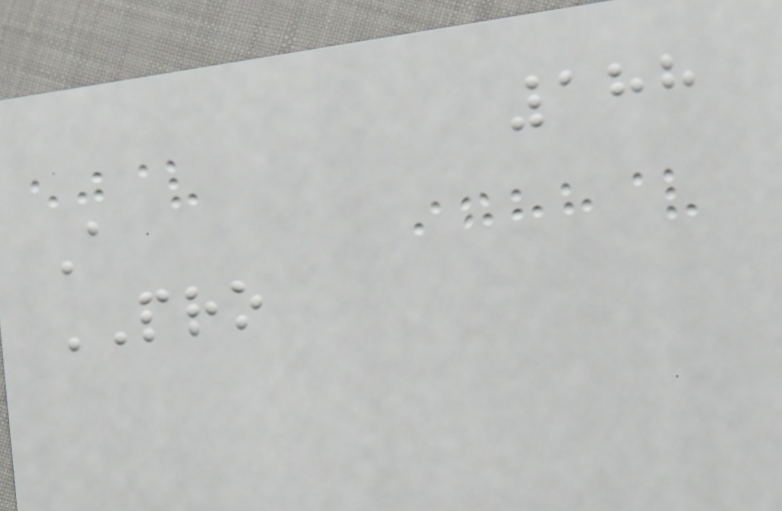188
A
PRO
